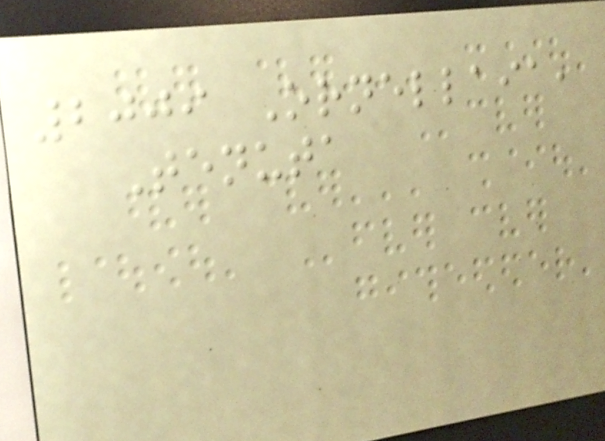2009 Ornellaia,
Tenuta
